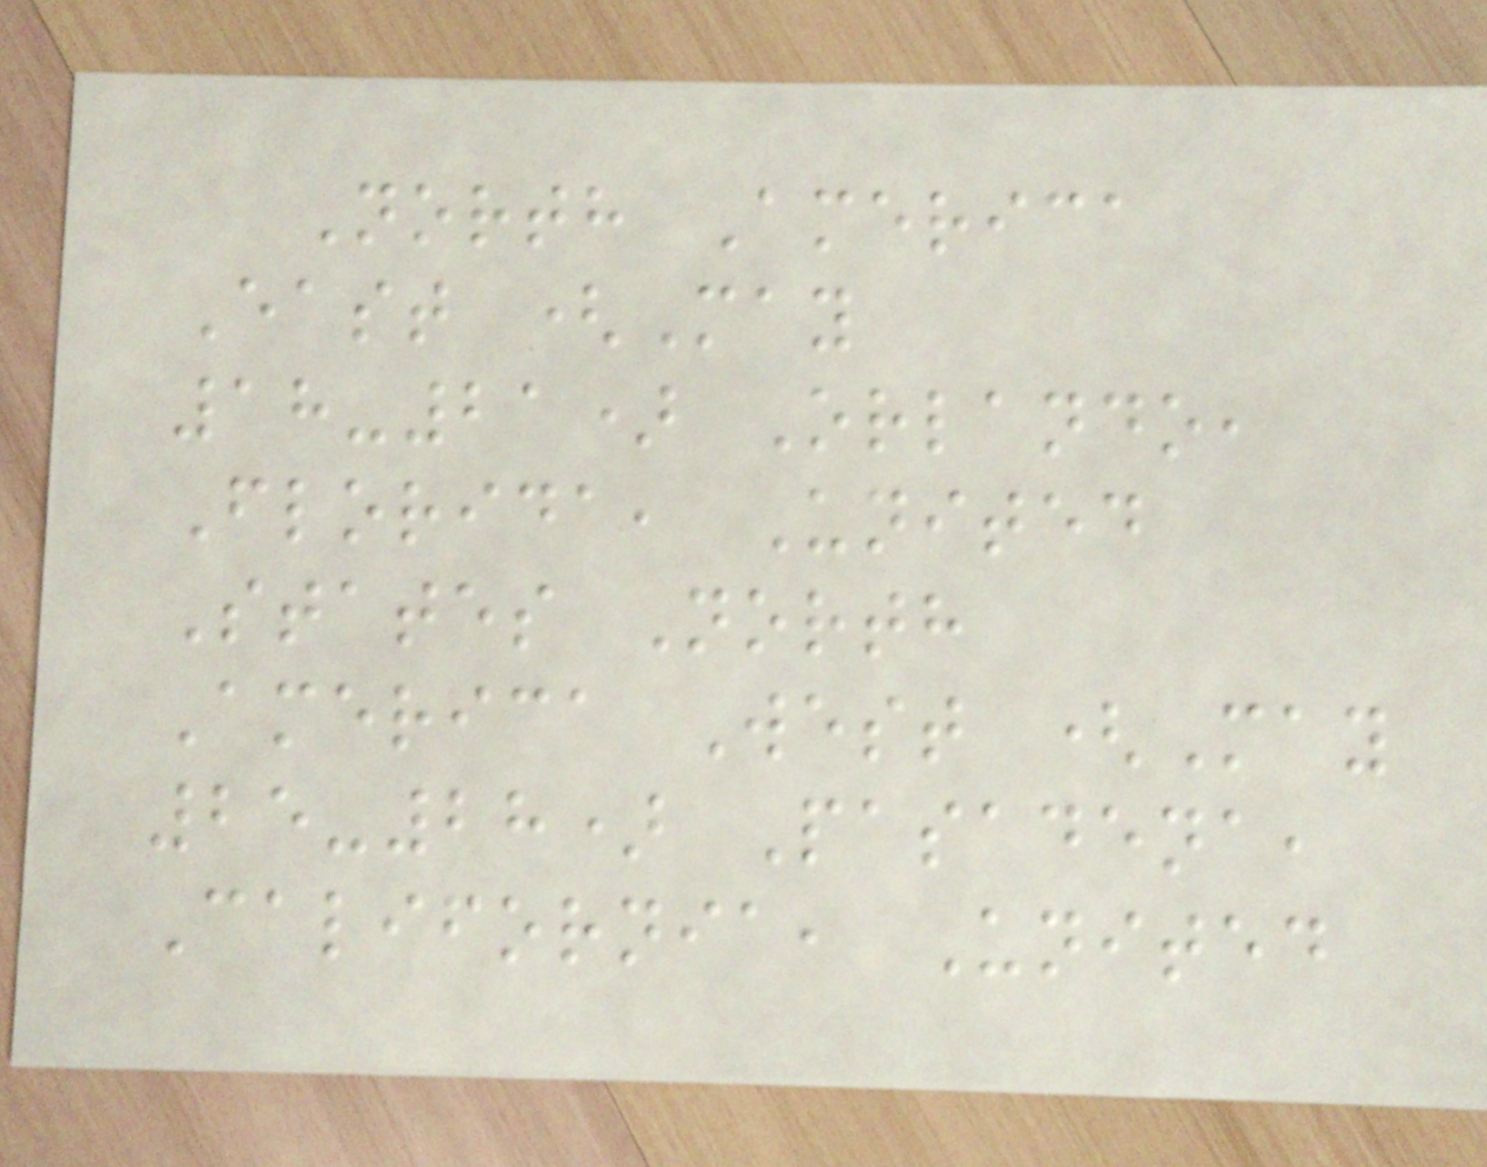North America
East (May
18-21) Orlando,
Florida, United
States North
America West (May
25-28) Pasadena,
California, United
